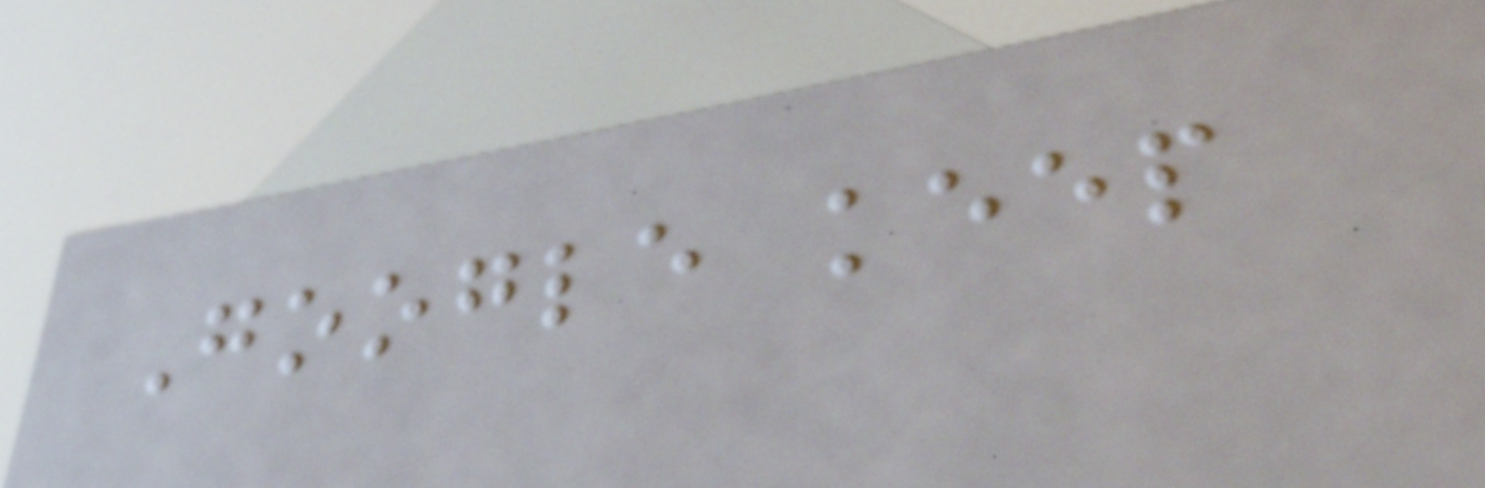Google keep
